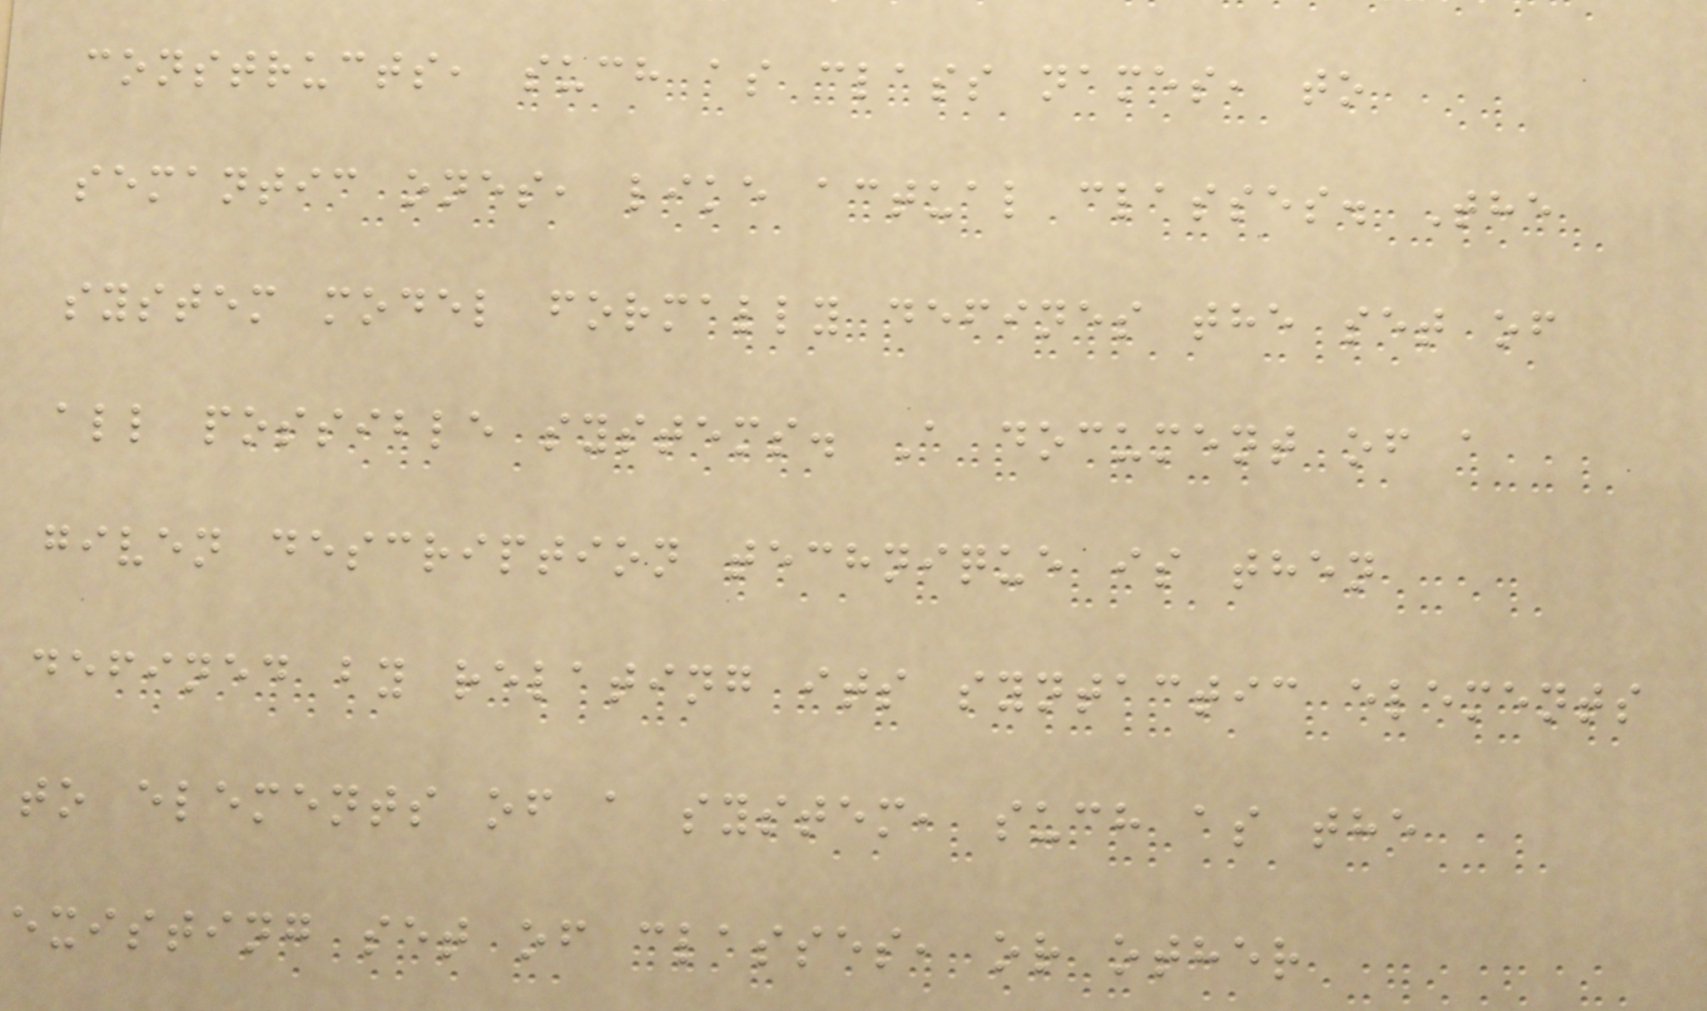constructs, such as class names, to
semantic ones, like actual classes. The
system model formally defines the set of
all possible systems. A document of a
given description technique is then
defined by relating its syntactic elements
to elements of a system, such as the
existing set of classes, or other
